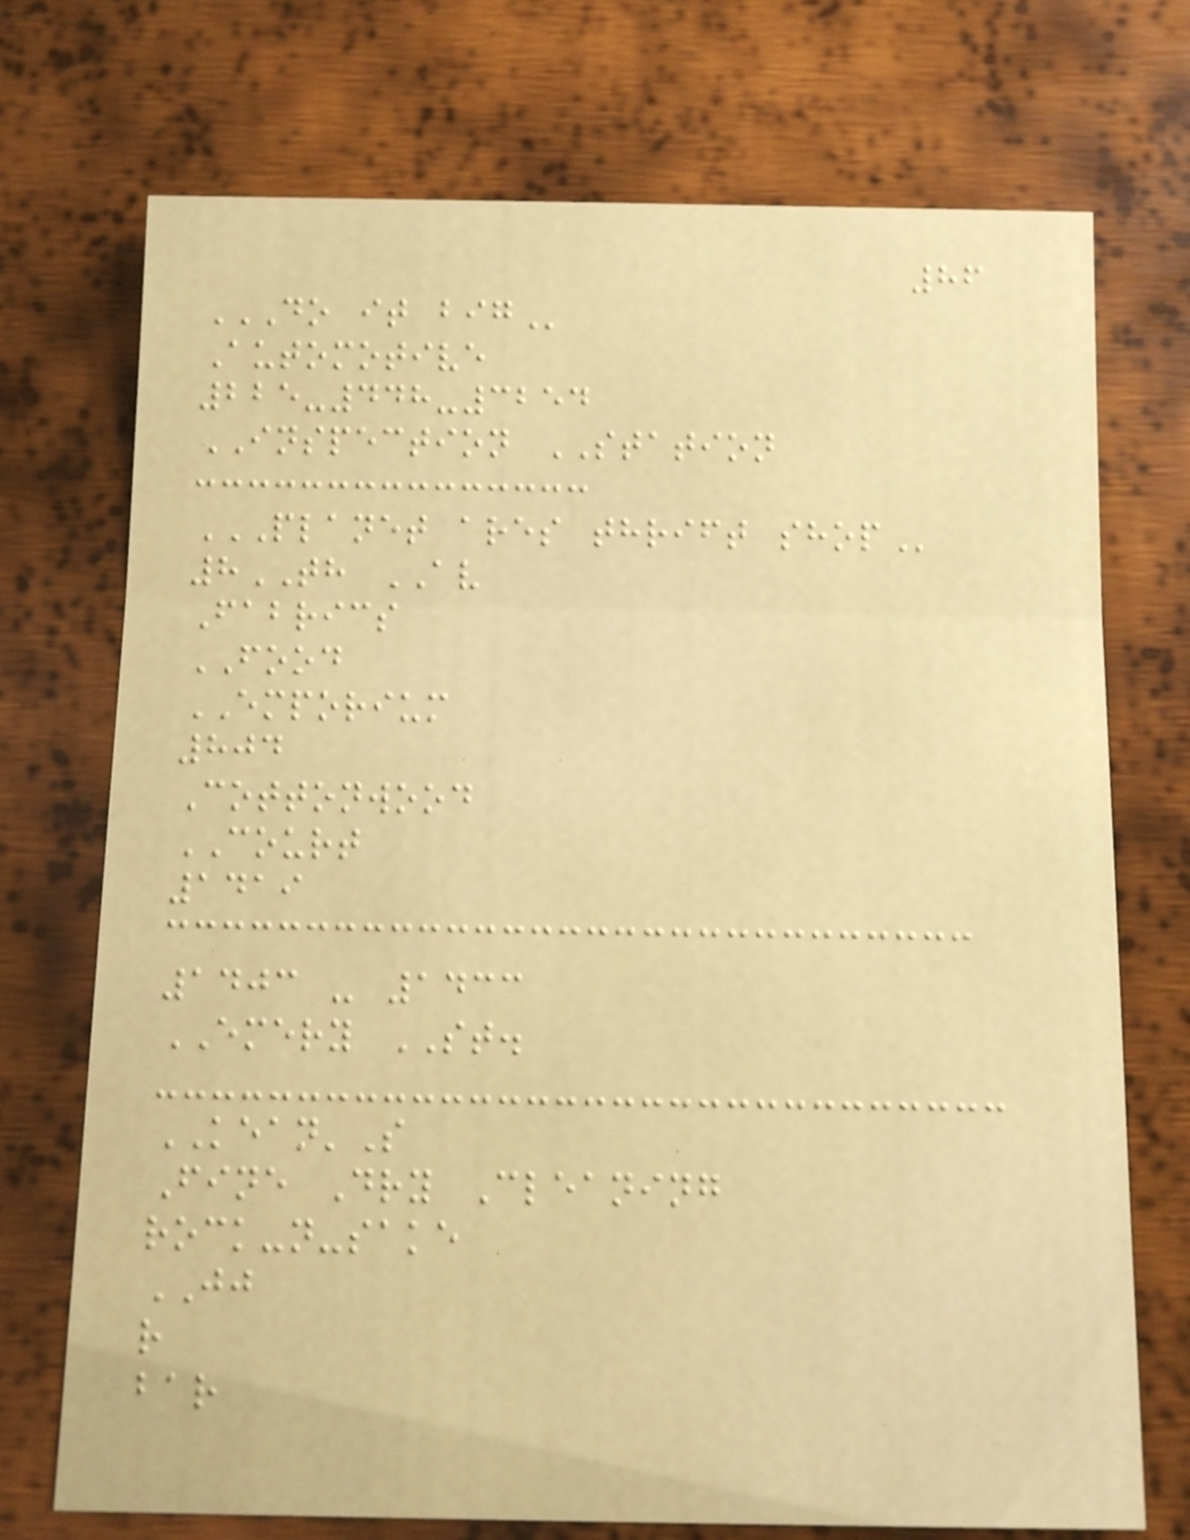86
DO IT BIG
Automotive
225-448-3254
INSPECTION STATION
PLANET ARES THRIFT SHOP
8TH AV
Fabrics
FOOD
EMPORIUM
804
Cottonwood
COURT
1419
1403 - 1433
EMERY ST.
KEAN'S
Fine Dry Cleaning
rock-n-sake
JJ
r
bar
